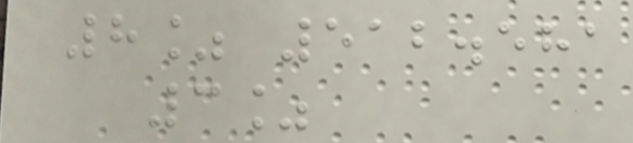8% 512.581
3%
